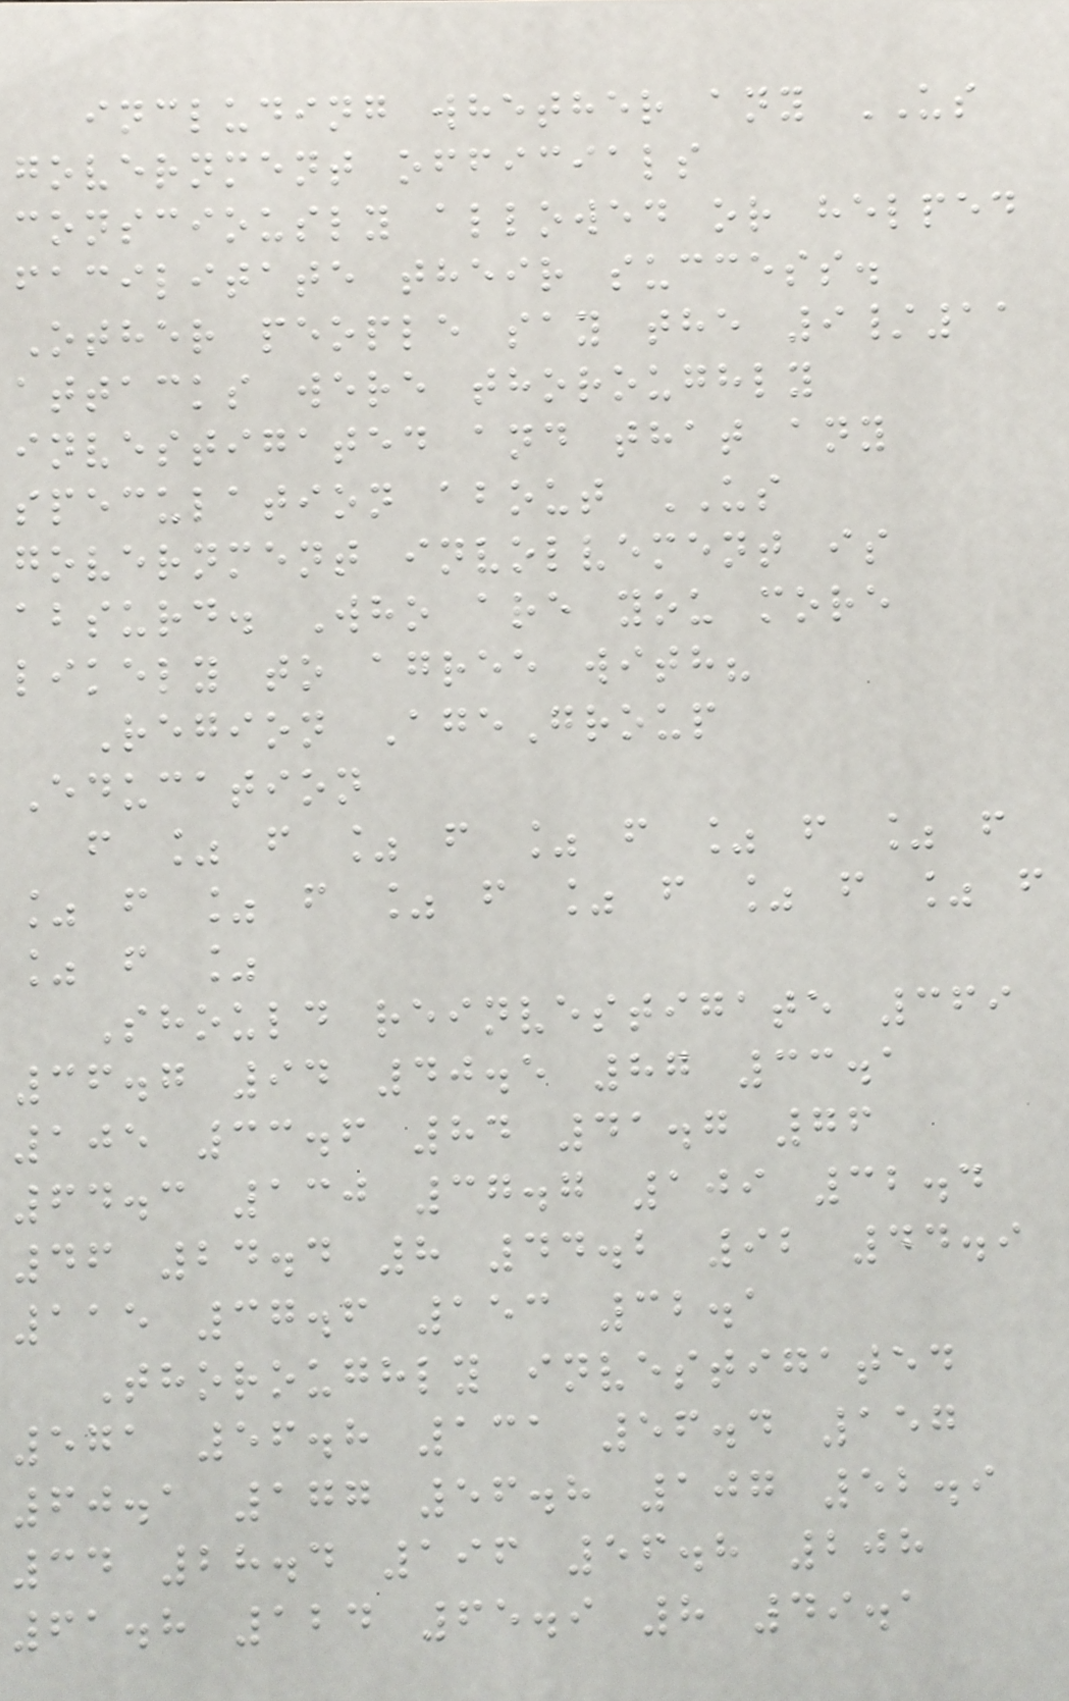including whether any US
government officials
consciously allowed or helped
facilitate their success.
Other people say the 9/11
attacks were thoroughly
investigated and that any
speculation about US
government involvement is
absurd. Who are you more
likely to agree with?
Region AgeGroup
Education
f % f % f % f % f % f
% f % f % f % f % f % f
% f %
Should reinvestigate 369
36.7 94 40.5 87 33.1
105 33.6 84 41.7 76
64.3 130 37.7 109 32.4
46 24.4 8 44.2 92 44.9
115 37.6 153 32.1
Thoroughly investigated
571 56.8 131 56.4 157
60.1 177 56.8 107 52.9
34 28.4 196 56.8 208
61.8 124 65.9 8 49.1
